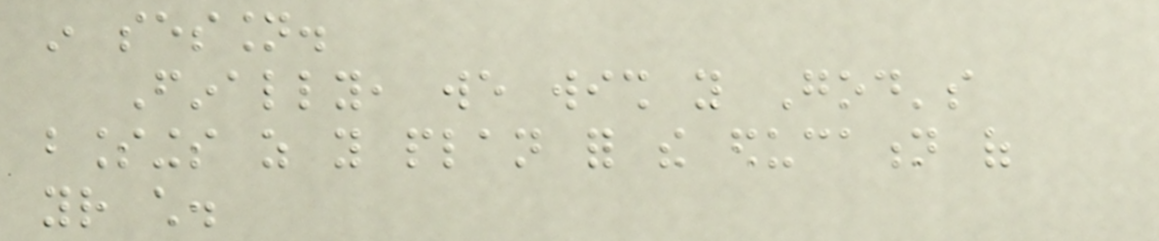in session.
Finally, we wish you God's
blessings as you plan for the education of
your child.
